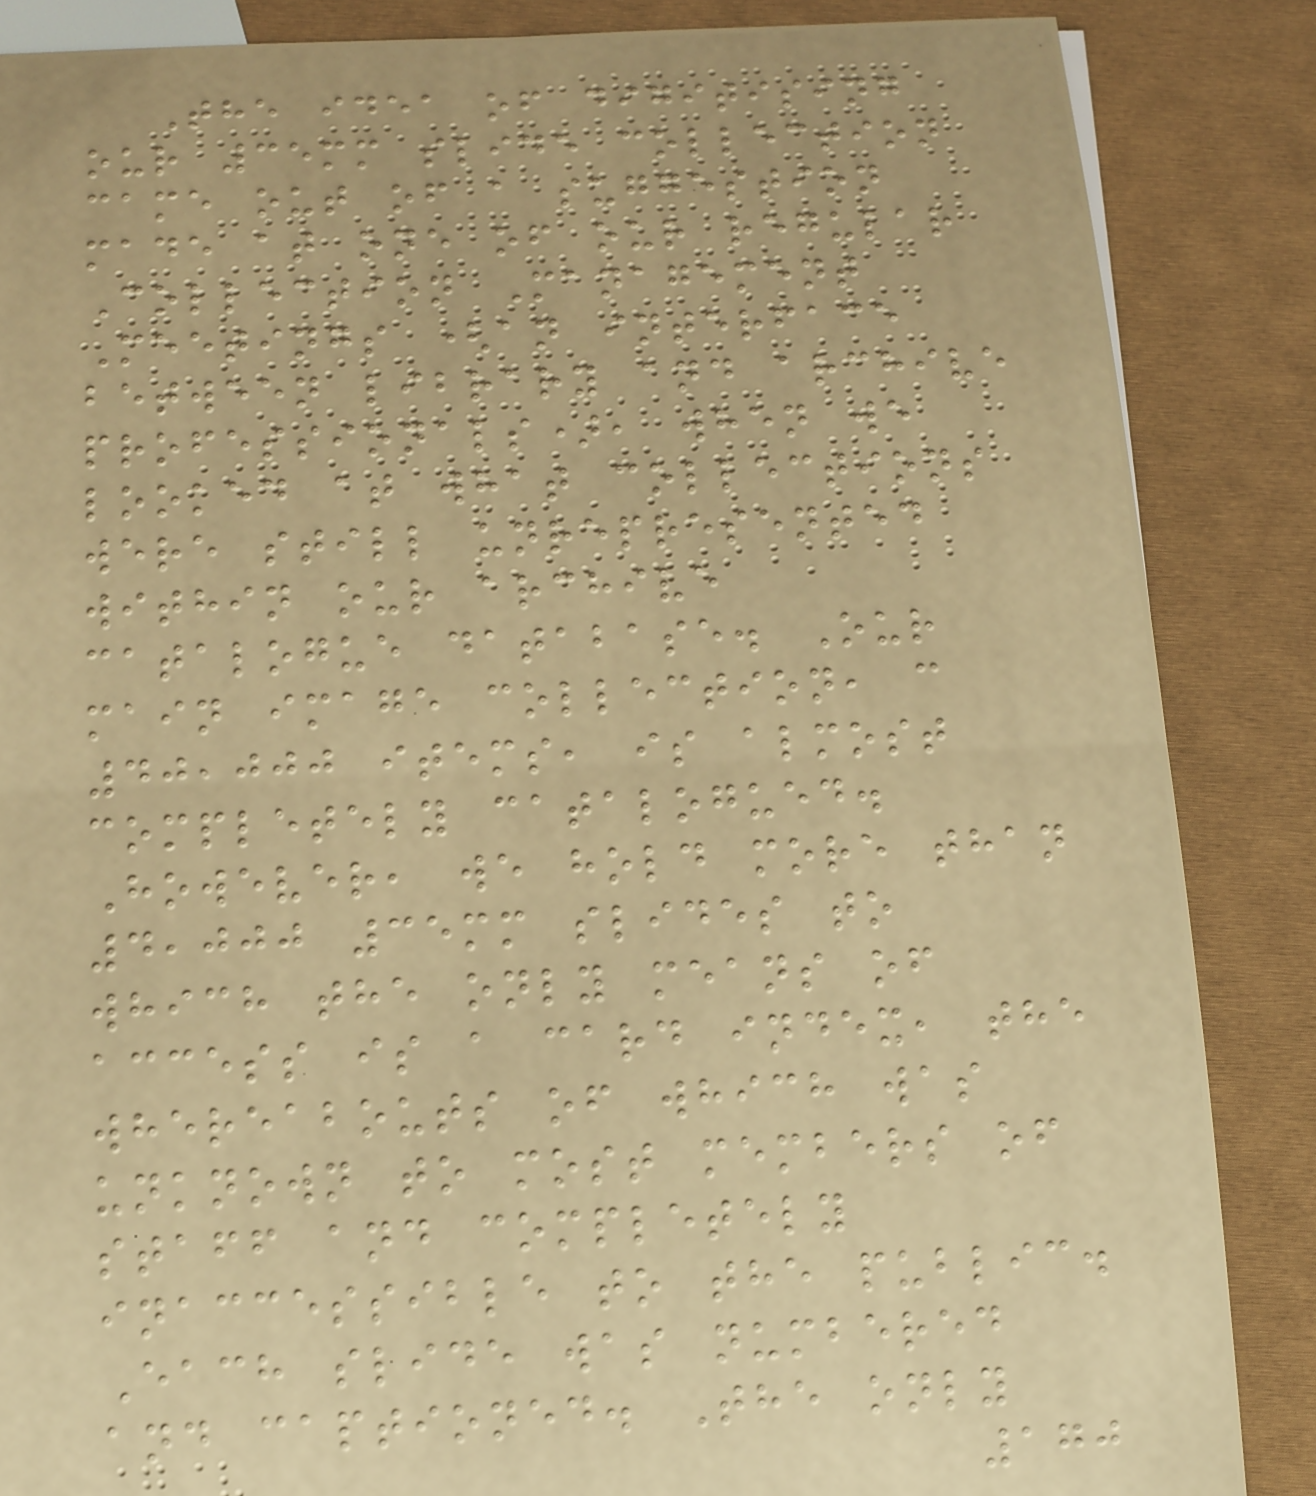The idea of digitising
our 35mm slide collection
came out of a suggestion
made at one of our regular
Collection Management
Meetings (an interface
between library and archive
professionals), when we
looked at what collections
were still unrepresented
within our archive
catalogue database. Our
main image collection, c
40,000 items, is almost
completely catalogued.
However, we hold more than
4,000 35mm slides to
which the only means of
access is a card index, the
whereabouts of which was
unknown to most members of
staff and completely
inaccessible to the public.
Each slide was numbered
and captioned. The only
170
